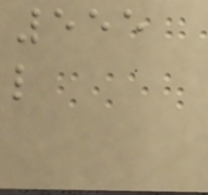555
l
